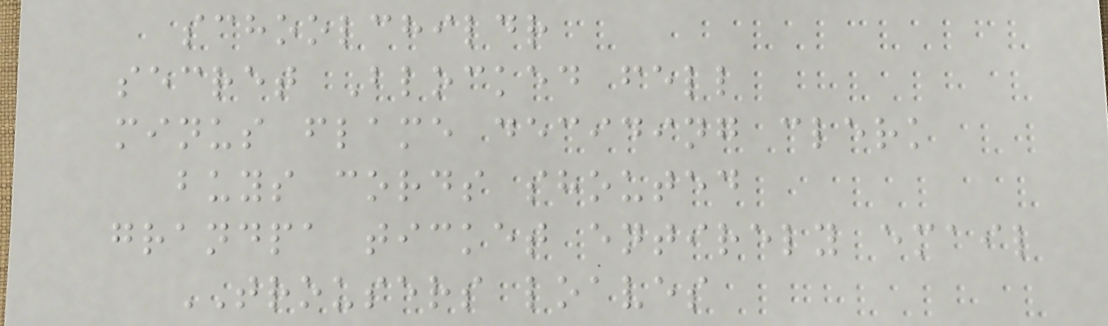schoolchildr
secret Blocked fell
minus flame deciding clerk
buys cords shouted
grandpa ticket entirely email
TROUSERS loaves
